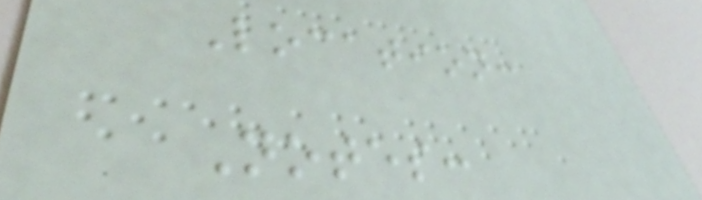Location:
Notes:
